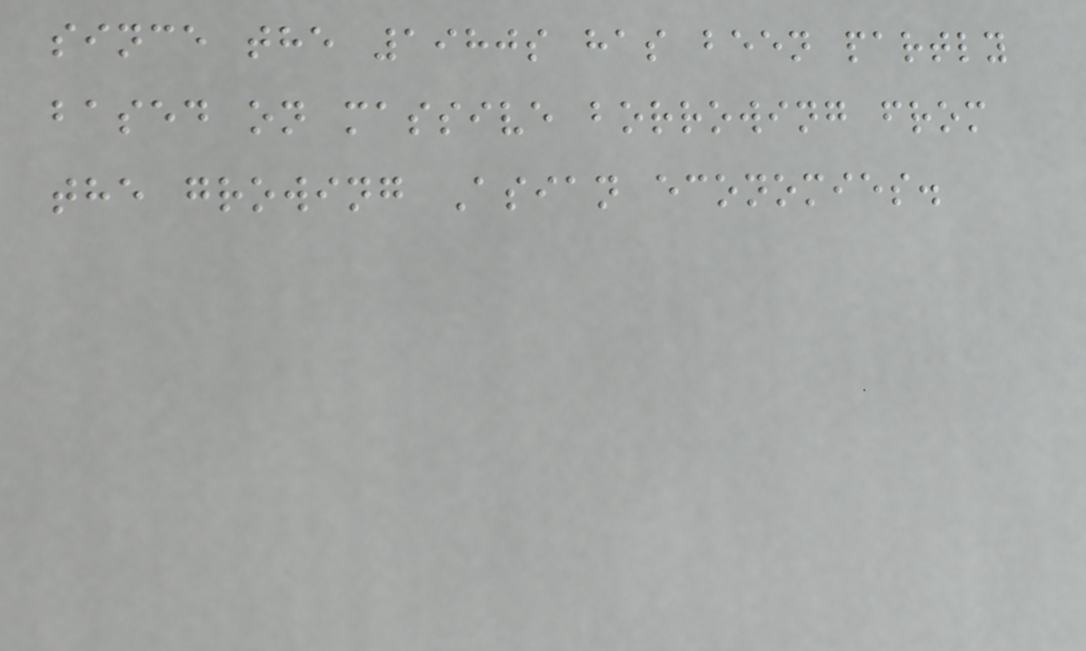since the 1980s has been partly
based on massive borrowing from
the growing Asian economies.
